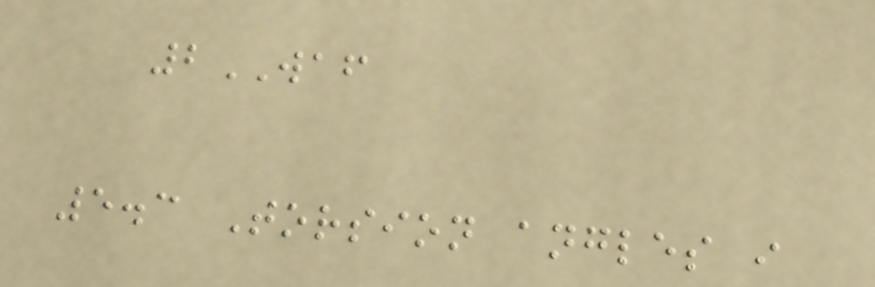2WAF
5.3 Torsion angles i
